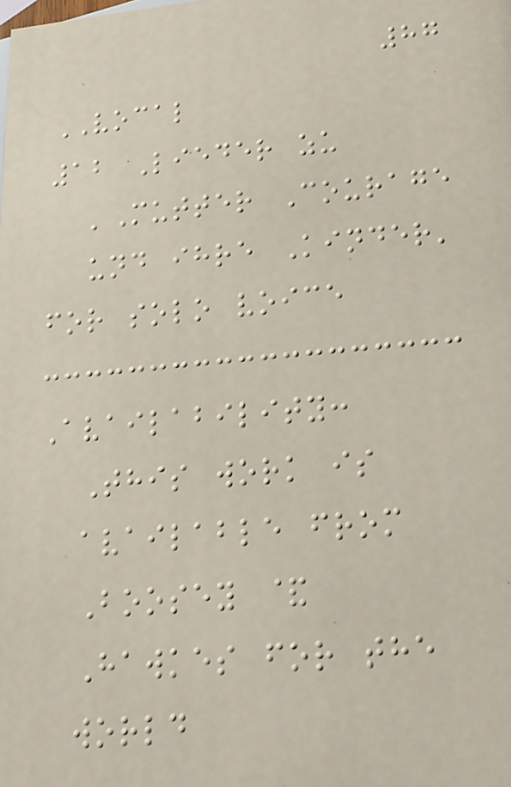87
VOCAL
12 Lieder zu
'Mutter Courage
und ihre Kinder'
for solo voice
Availability:
This work is
available from
Boosey &
Hawkes for the
world
